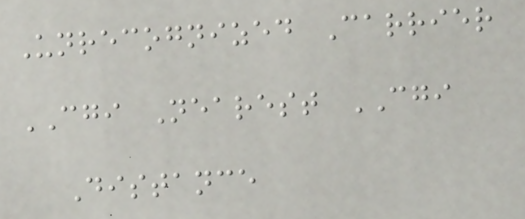Unrecognized Carrier
CGI Nearest CGI
Distance
